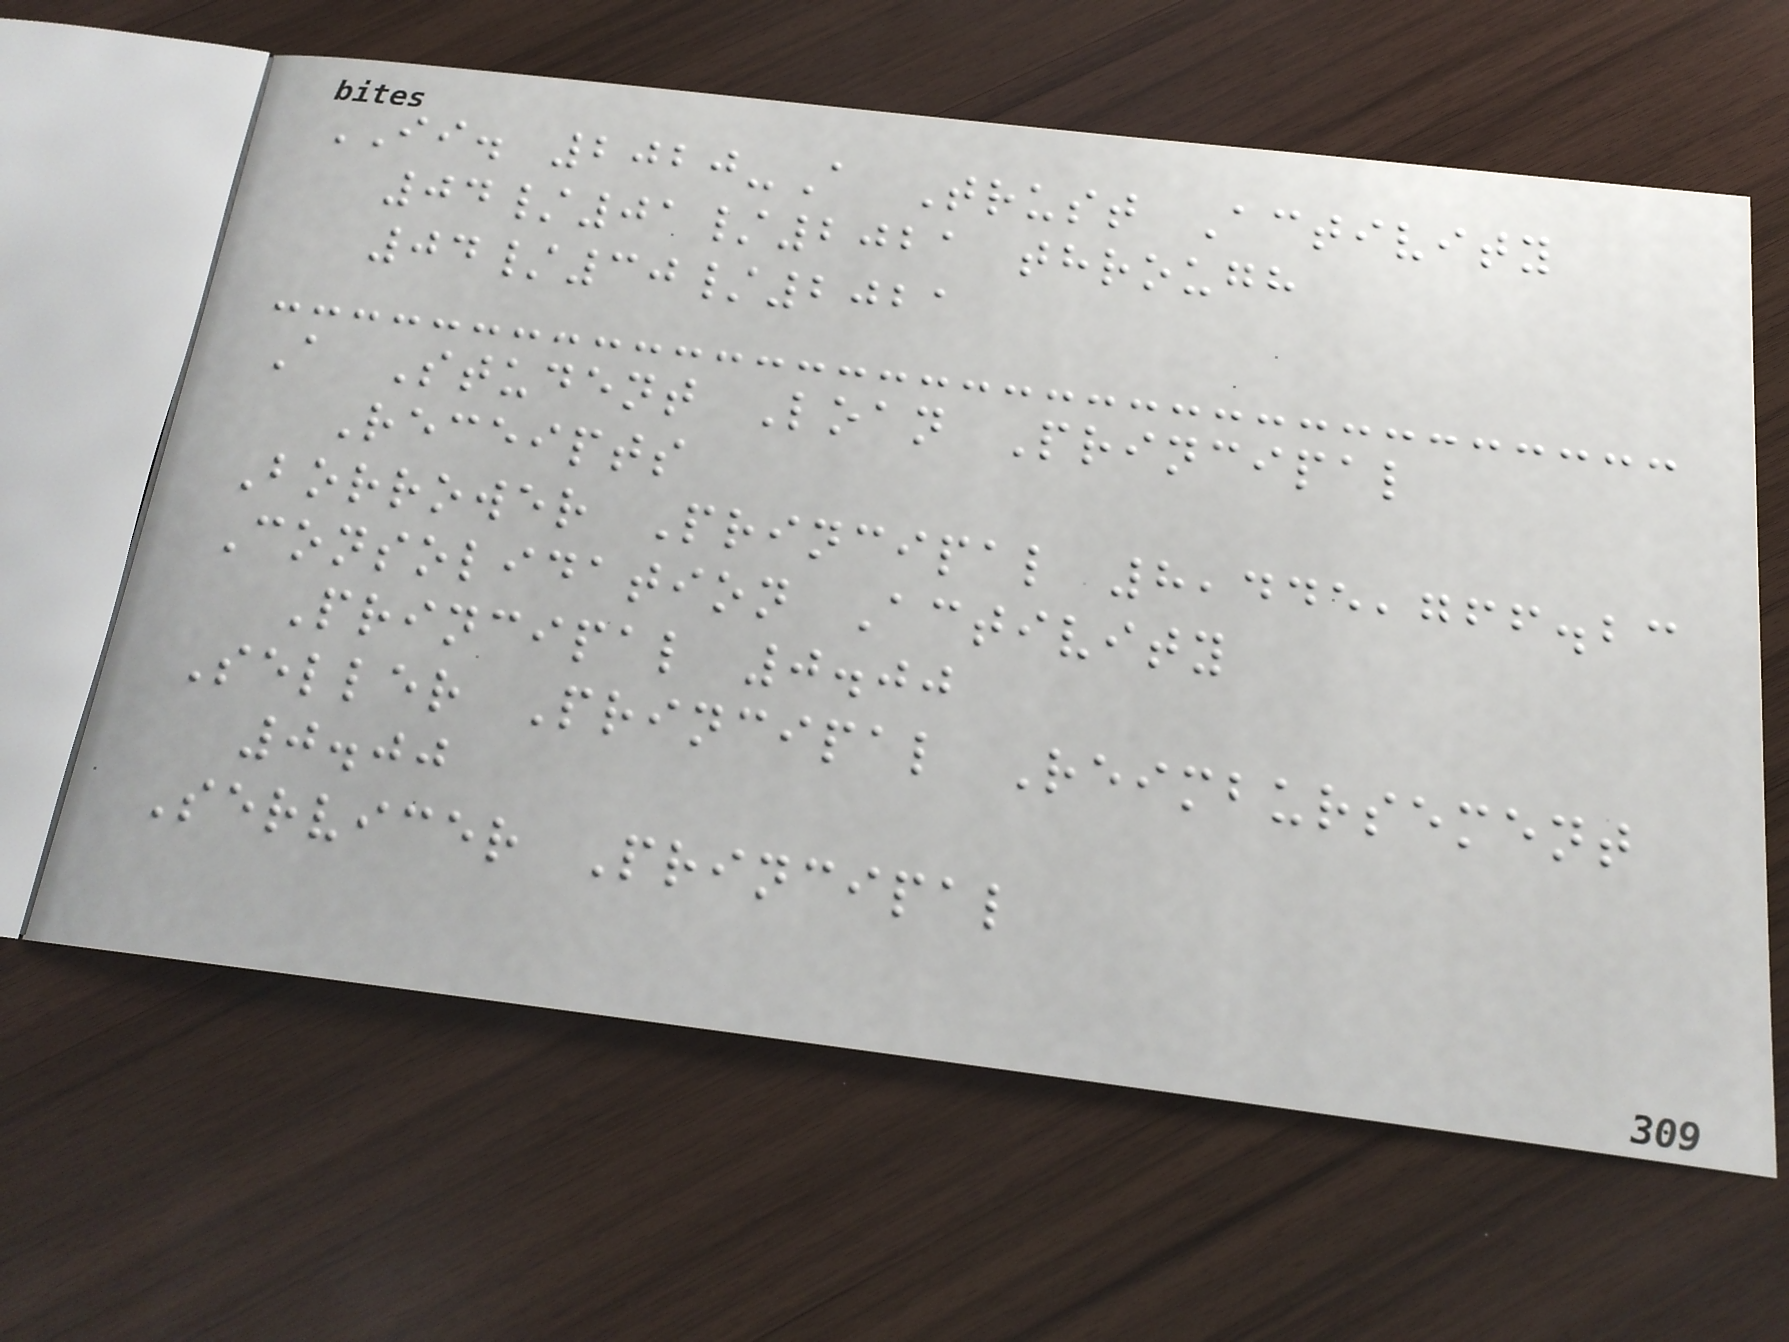II. 2020-A Trust Activity
04/01/2021 through
04/30/2021
A Student Loan Principal
Receipts
Borrower Principal 8,445,766.23
Consolidation Activity
Principal 0.00
Seller Principal Reimbursement
0.00
Servicer Principal
